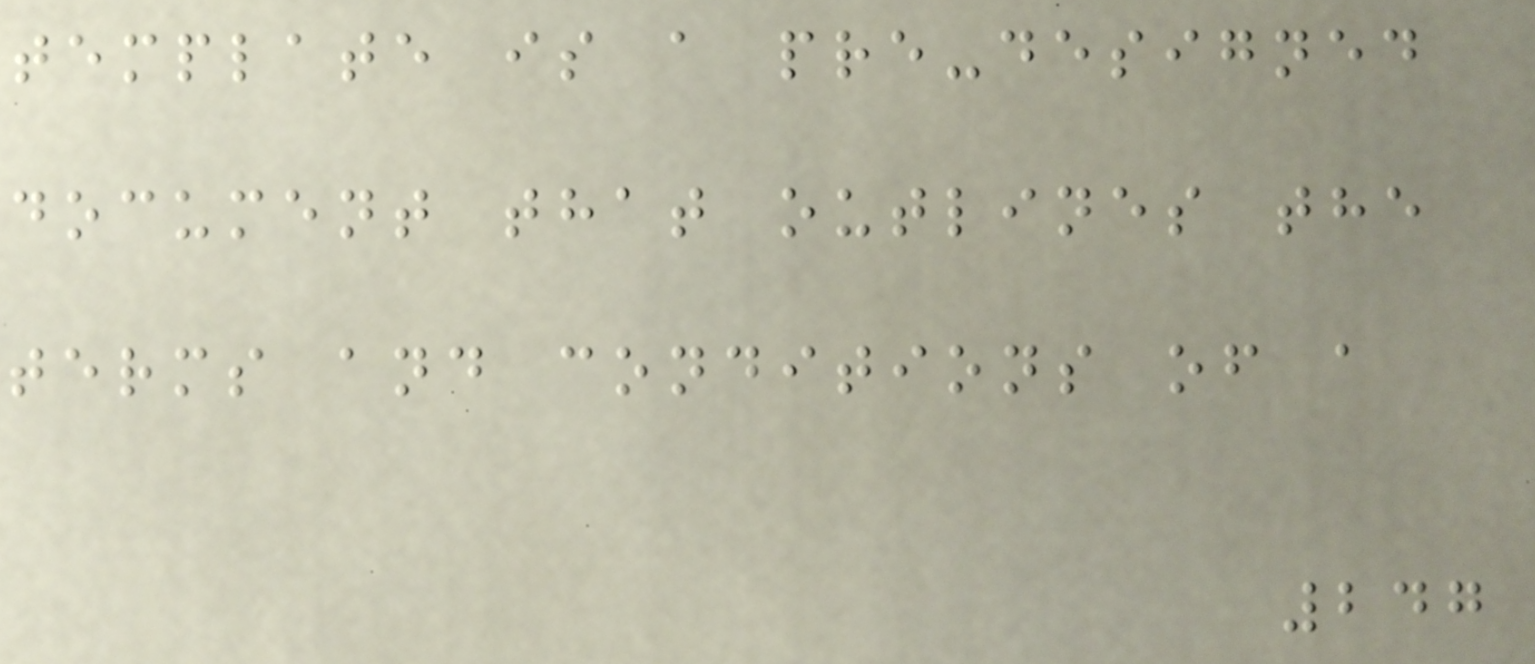template is a pre-designed
document that outlines the
terms and conditions of a
247
